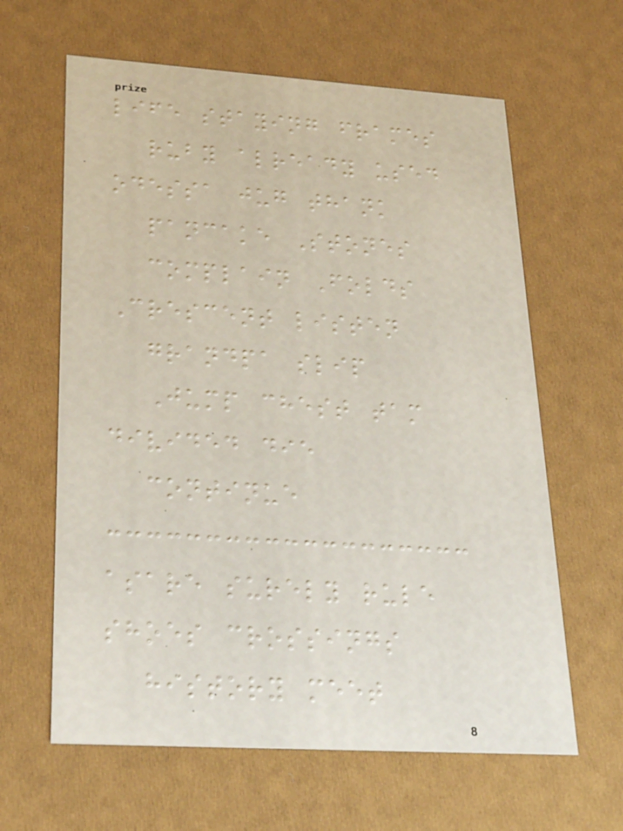life staying frames
ruby already used
odessa jug thank
pancake Stones
complain Folds
Crescent listen
grandpa slip
Jump chest tam
divided die
continue
asare surely rule
shoes crossings
history meet
